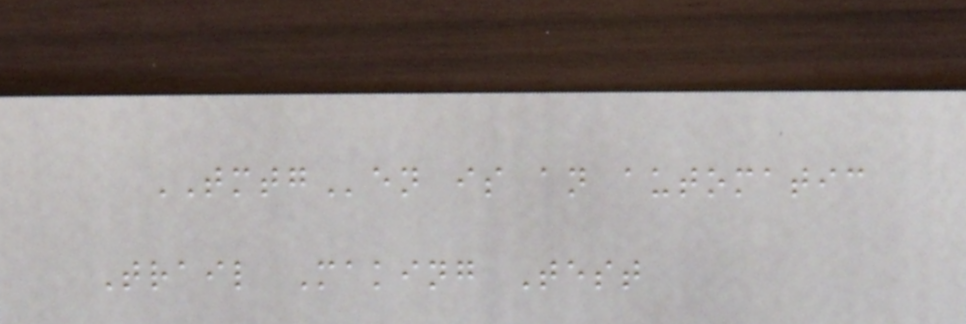TMTGen is an automatic
Trail Making Test
